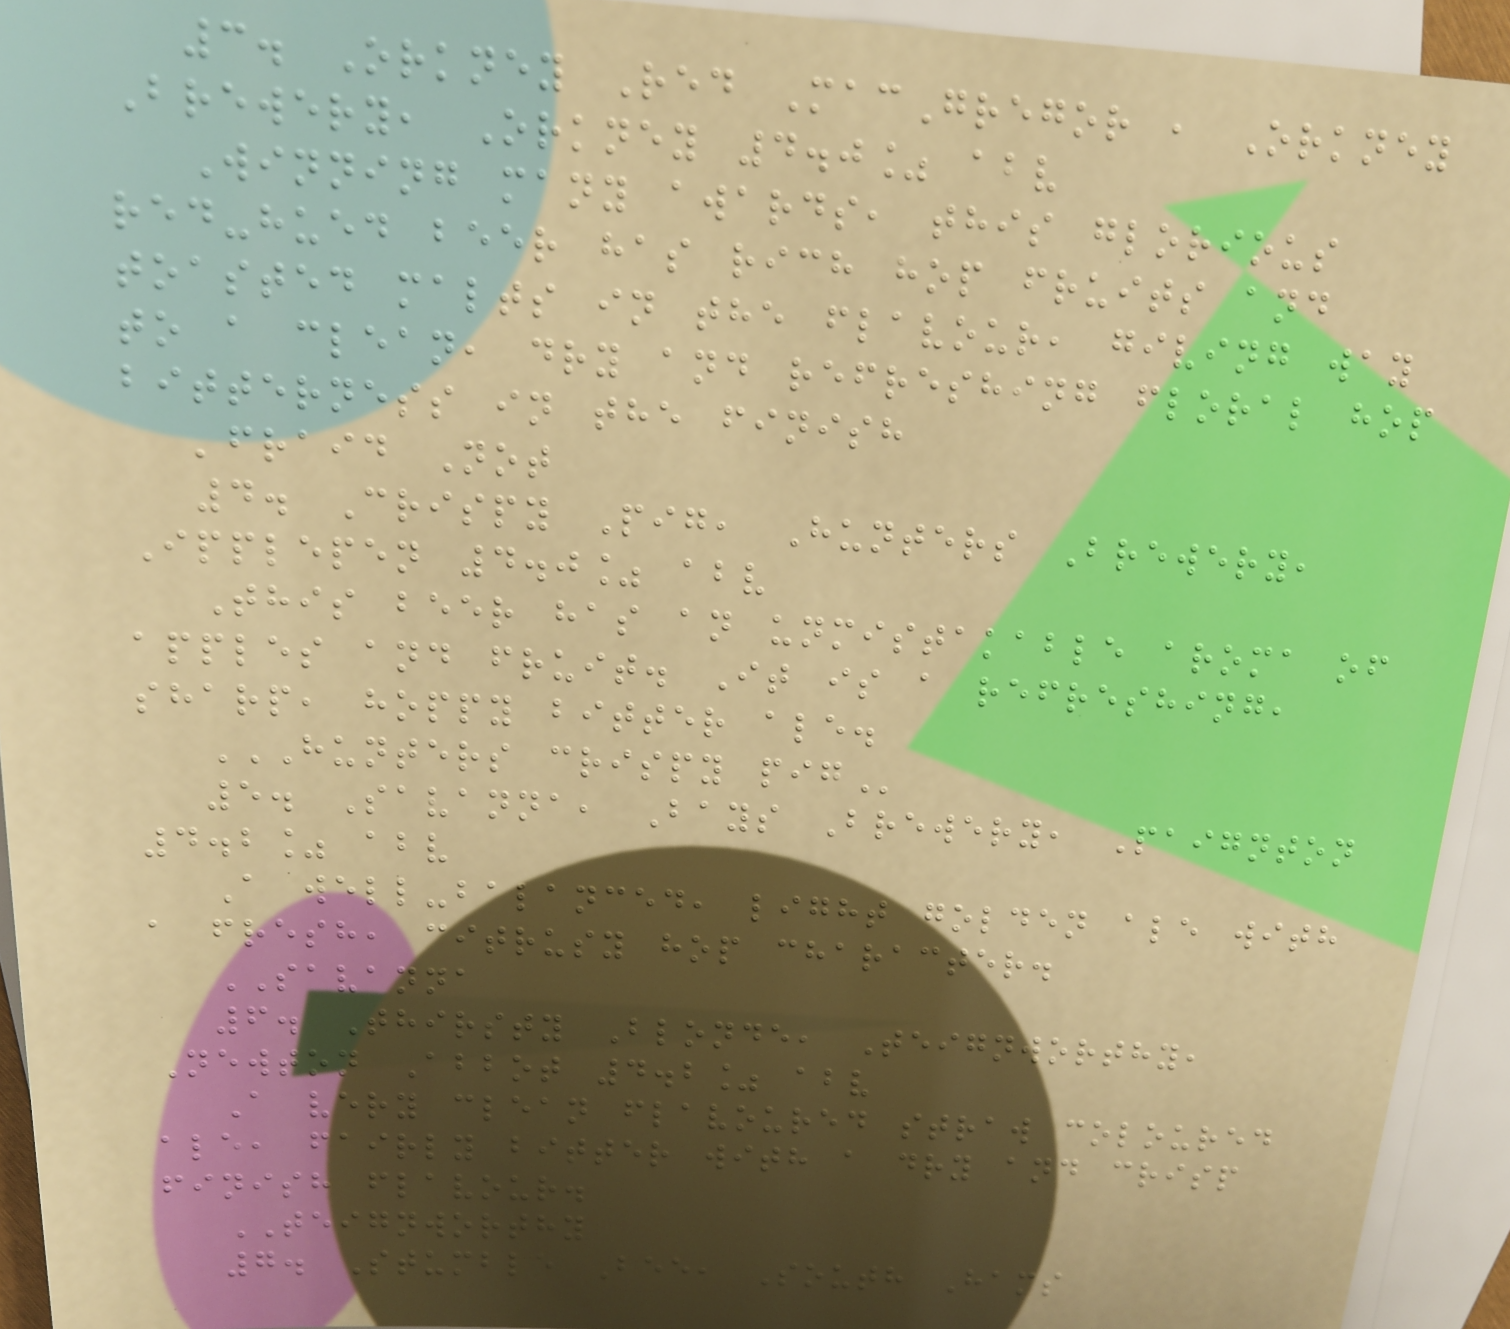3. Orkney Red MacGregor , Orkney
Brewery, Orkney 4.0% abv
Winning many awards, this glorious
red-hued beer has rich hop fruits and
toasted malts in the flavour, giving way
to a clean, dry and refreshing floral hop
bitterness in the finish
'fraid Not
4. Crispy Pig, Hunters Brewery,
Ipplepen 4.0% abv
This beer has an unmistakable aroma of
apples and fruit. It is a refreshing,
sharp, hoppy bitter ale.
HUNTERS CRISPY PIG
5. Savanna, Bays Brewery, Paignton
4.2% abv
A well-balanced, light golden ale with
a fresh, citrusy hop character.
SAVANNA
6. Thirsty Blonde, Teignworthy,
Newton Abbot 4.2% abv
A very clean flavoured straw coloured
ale, fairly bitter with a dry and crisp
finish flavour.
TEIGNWORTHY
7. Stumble Bee, South Hams
